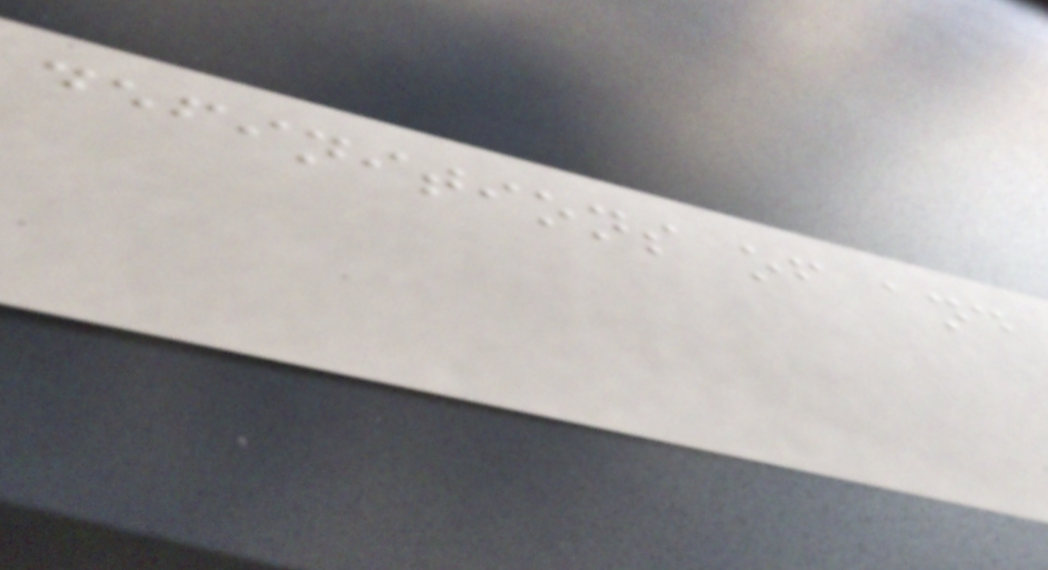definitions of and
